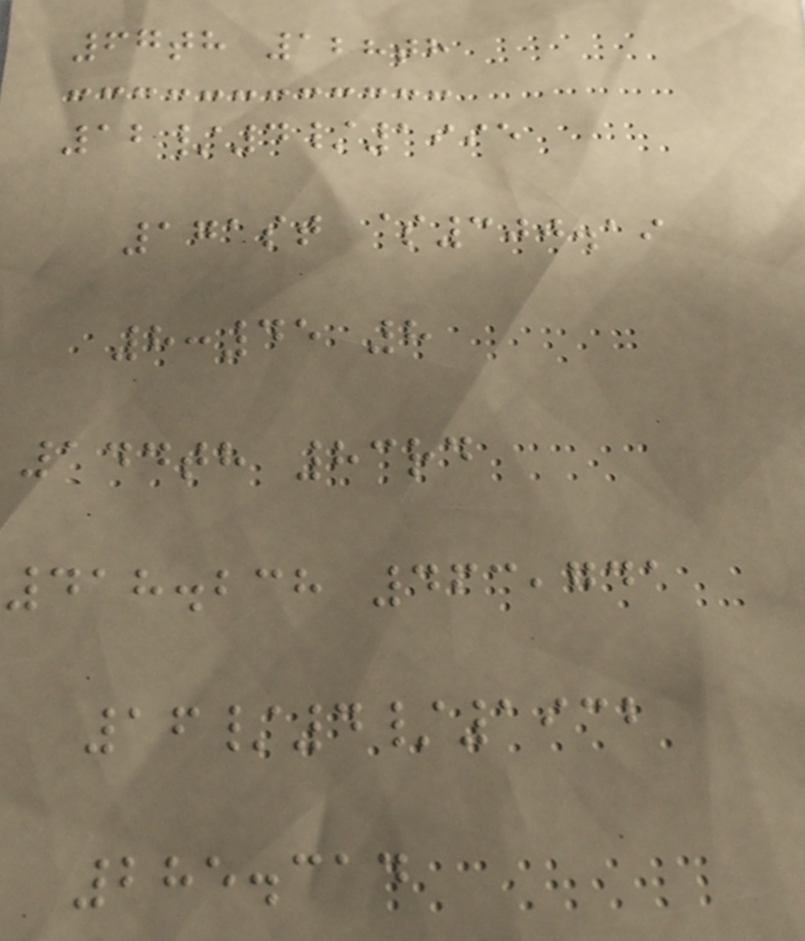67th 128th
12/4/1995
171st $300.19
8:45 8
144th 83rd
418.238 463,741
16/4/1932
285.314
